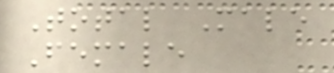Total Male
Female
